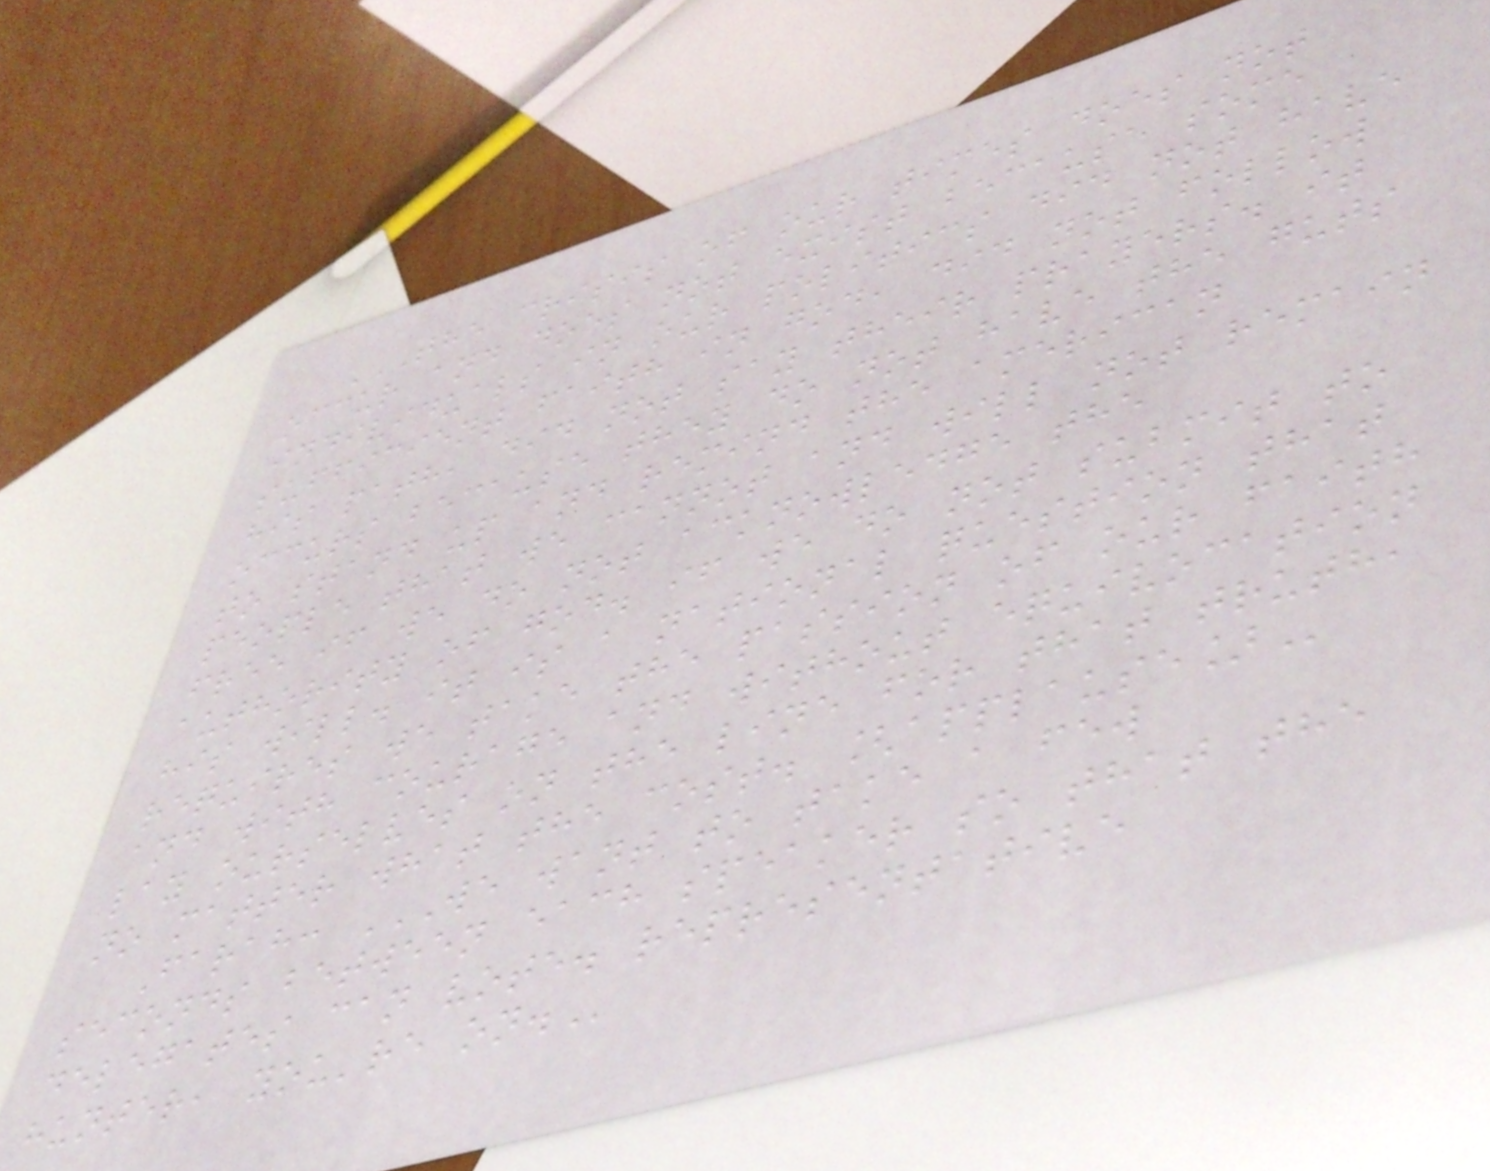THE CRISIS OF OUR TIMES DOES NOT
OCCUR AND DOES NOT EXIST BECAUSE SOME
INDIVIDUALS IN OUR POLITICS DID NOT HAVE
SUFFICIENT FAITH IN GOD, DID NOT FOLLOW
HIS PATH, DID NOT SAY THEIR PRAYERS. IT
OCCURS BECAUSE THEY DO NOT HAVE THE GUTS
TO STAND UP AND REMIND THE AMERICAN
PEOPLE THAT WE CANNOT AND WILL NOT REMAIN
FREE IF WE DO NOT ACKNOWLEDGE THE
AUTHORITY OF GOD. IF WE DO NOT SUBMIT TO
HIS WILL. IT IS A NATIONAL QUESTION THAT
REQUIRES WE TAKE THE PASSION OF OUR FAITH
AND WITH COURAGE AND WITHOUT EQUIVOCATION
LAY OURSELVES ON THE LINE FOR THAT TRUTH,
NO MATTER WHAT THE COST. [APPLAUSE]
Farah: WE WANT TO TAKE A FEW
SECONDS BETWEEN EACH SPEAKER SO THAT THE
DELEGATES CAN VOTE. REPRESENTATIVE
HUNTER, YOU'RE ON.
